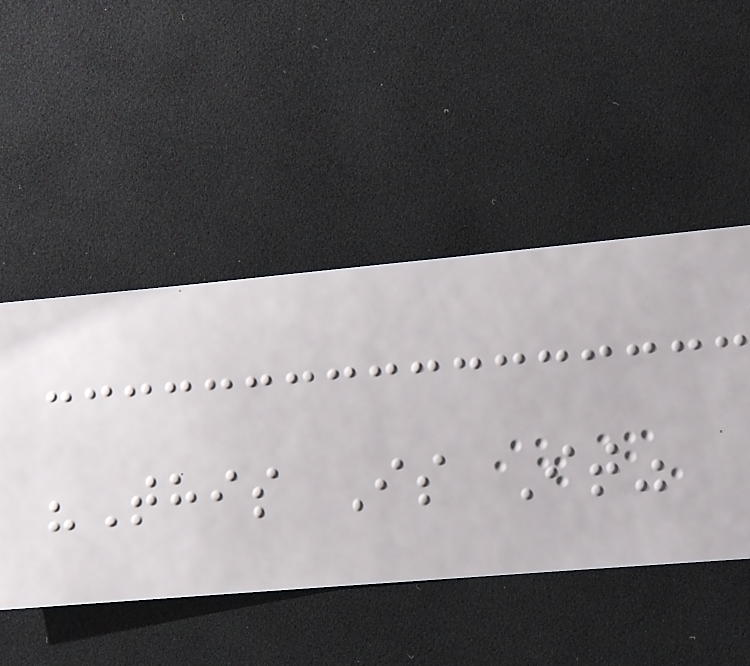"This Is It"
